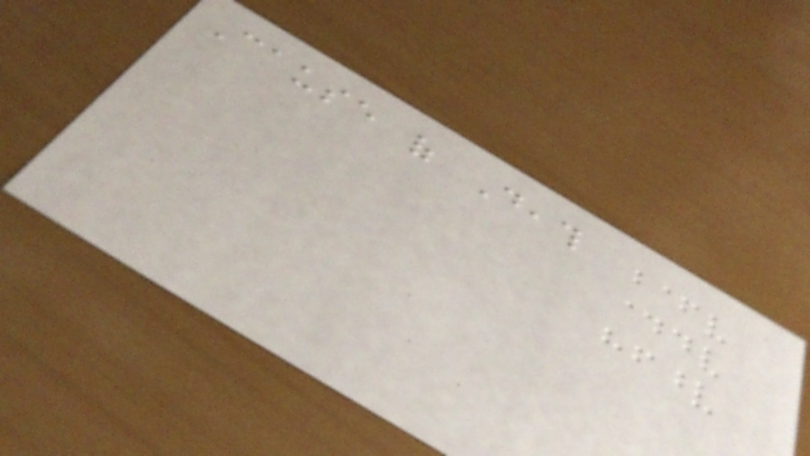Cause of Death
